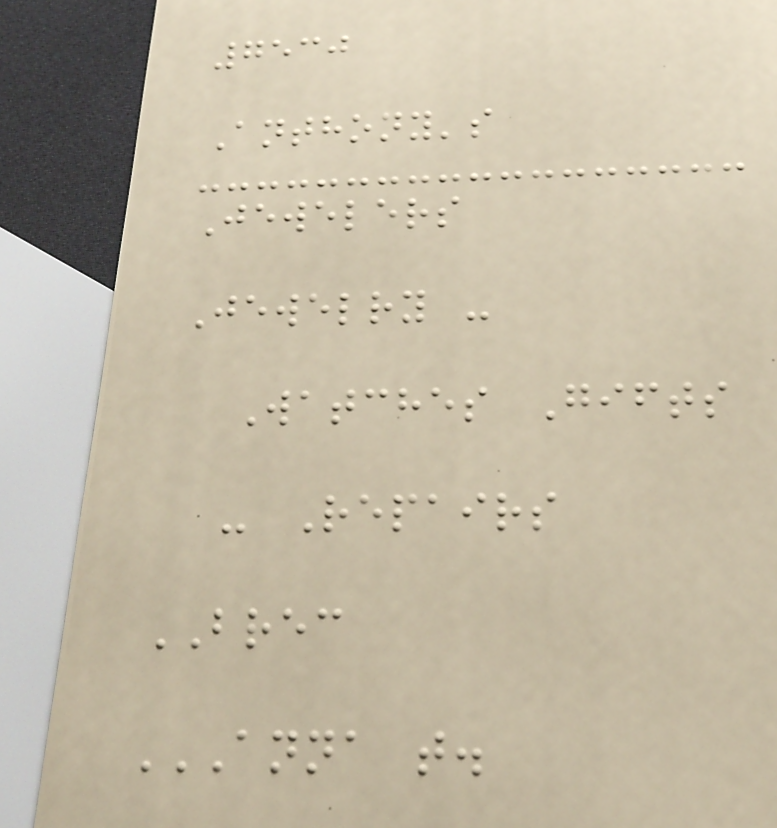7530
Anthony's
Jewelers
Jewelry -
Watches Gifts
- Repairs
BREC
ANNA T.
